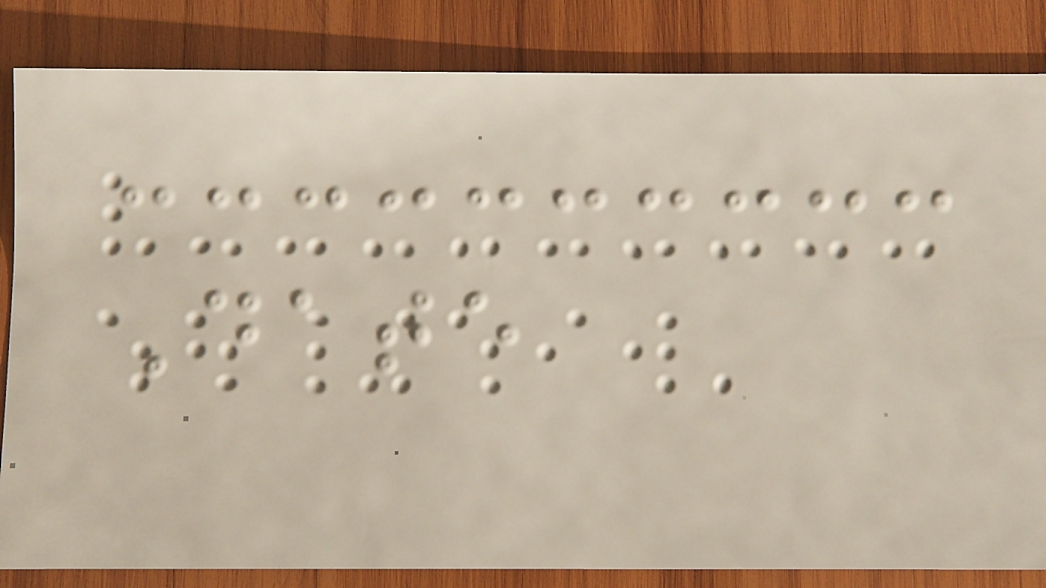Date
